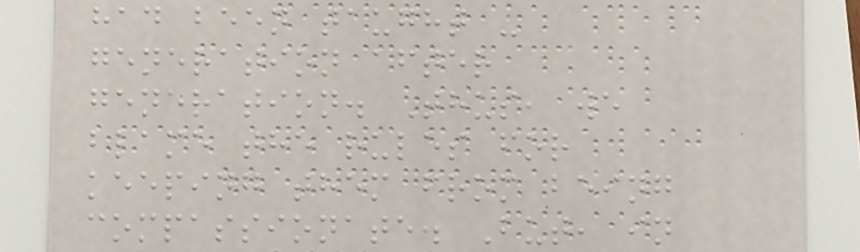had been taught -
generation after
generation. Thus, we
blame the rules for
keeping them from being
compassionate. But, in
